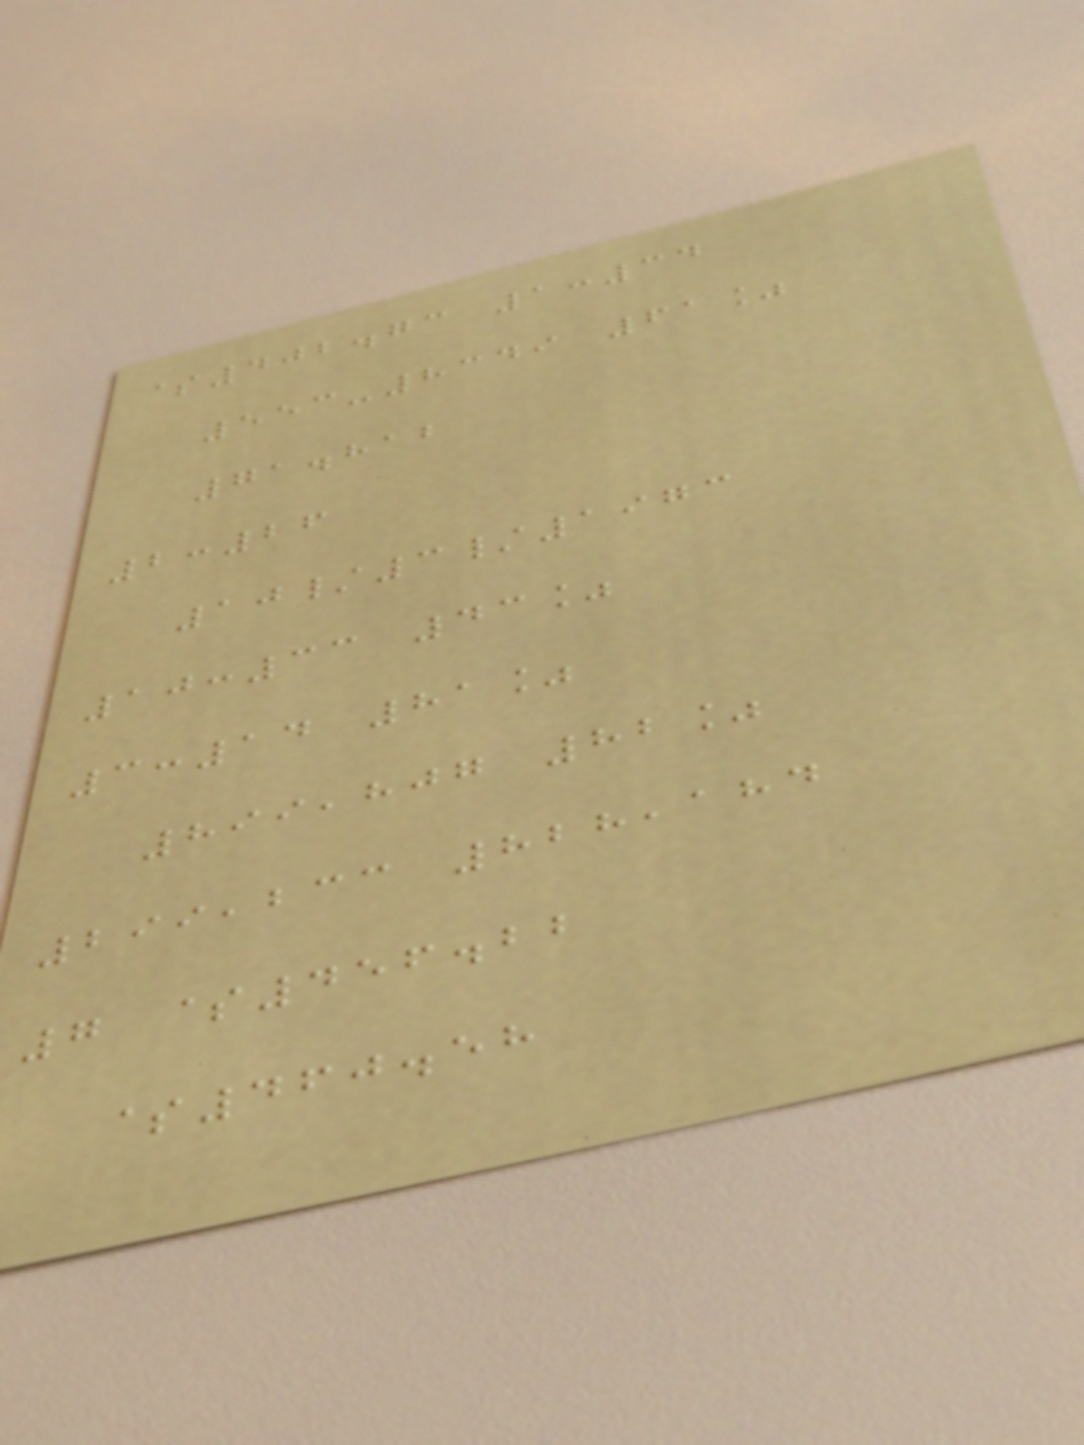$402.73 1:34
553-8349 61%
71.812
2:26
10/3/1973
10:33 43%
3:14 81%
899,807 82%
299,233 828,184
7 $456.22
$460.58
